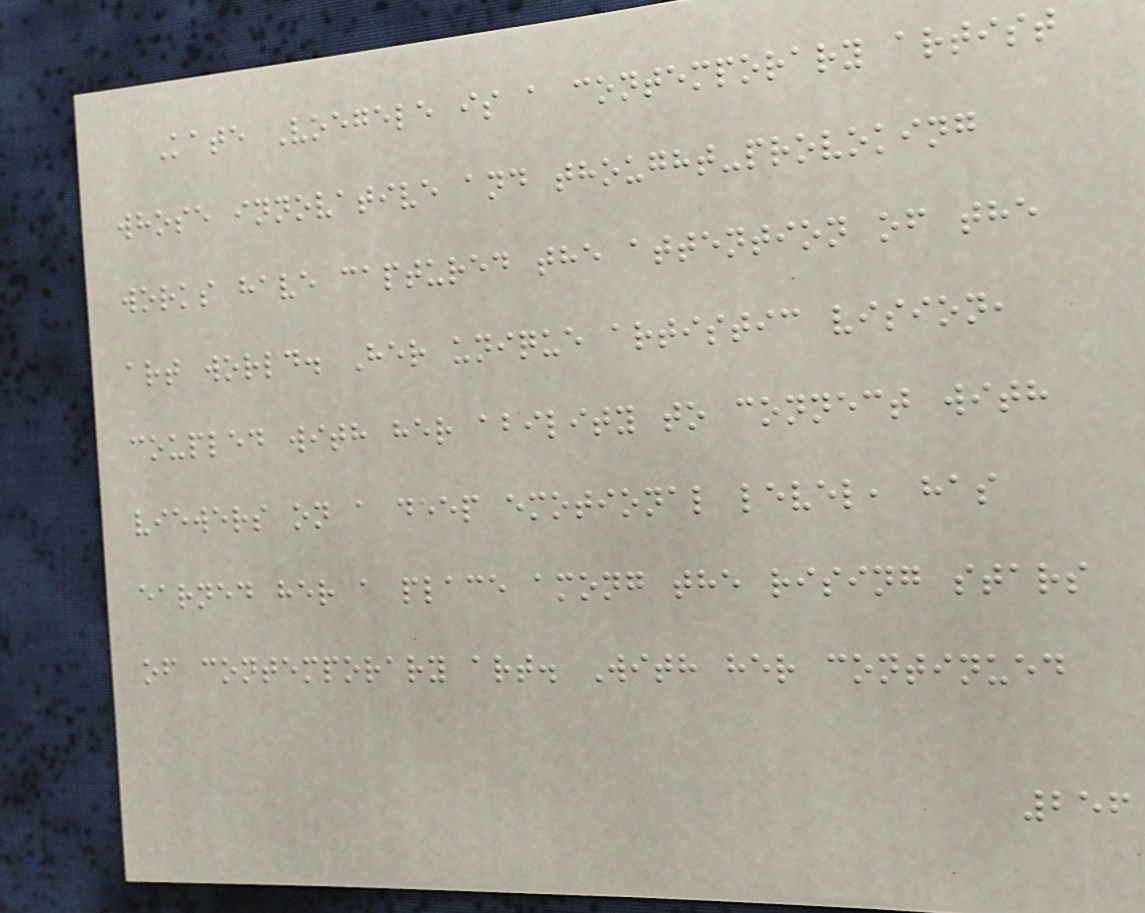Kate Voegele is a contemporary artist
whose innovative and thought-provoking
works have captured the attention of the
art world. Her unique artistic vision,
coupled with her ability to connect with
viewers on a deep emotional level, has
earned her a place among the rising stars
of contemporary art. With her continued
256
